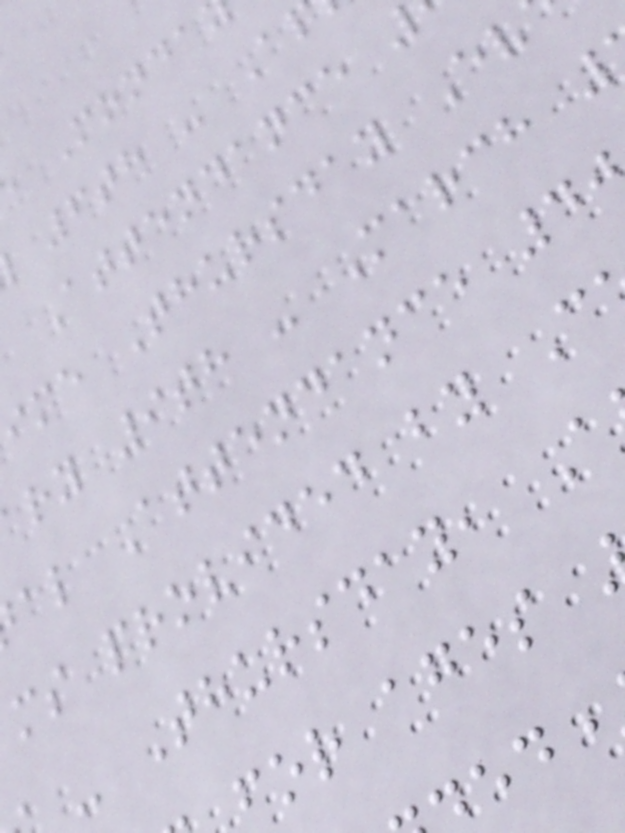6th - A
Attendance
ime Thursday Ev
ry 9th - March
al Attendance 4
ms provided by C
- Thursday, A
